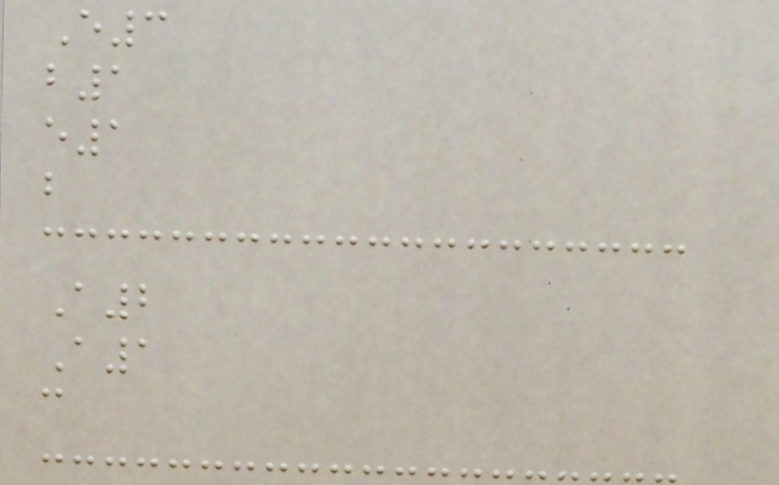E3
b1
e1
b
A2
A1
c
